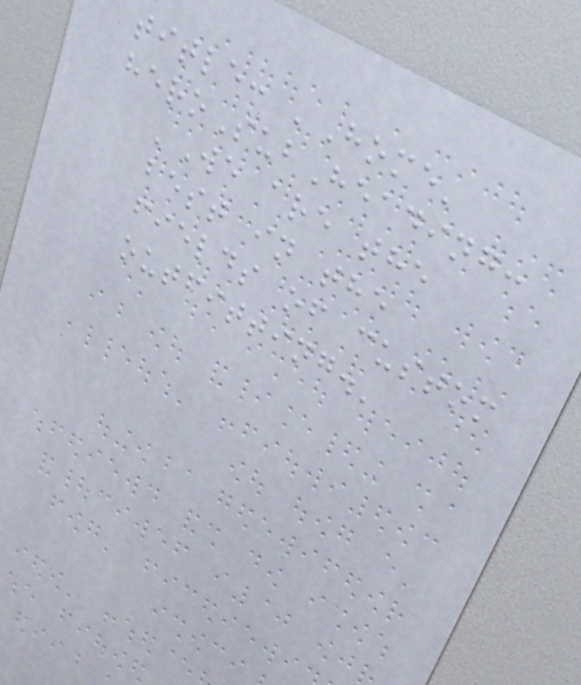title: 'Home'
heroSubHeading:
'We are the
best in the
fields of custom
outfitting.'
